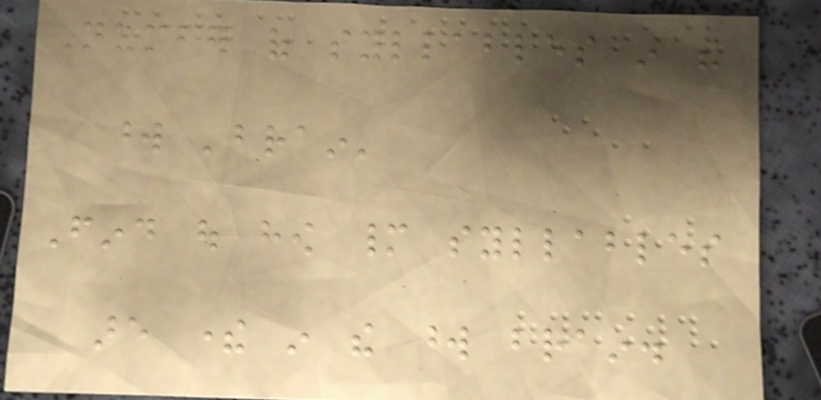Number of syllables in the
word 'brain'
Find out how many syllables
are there in the word brain.
